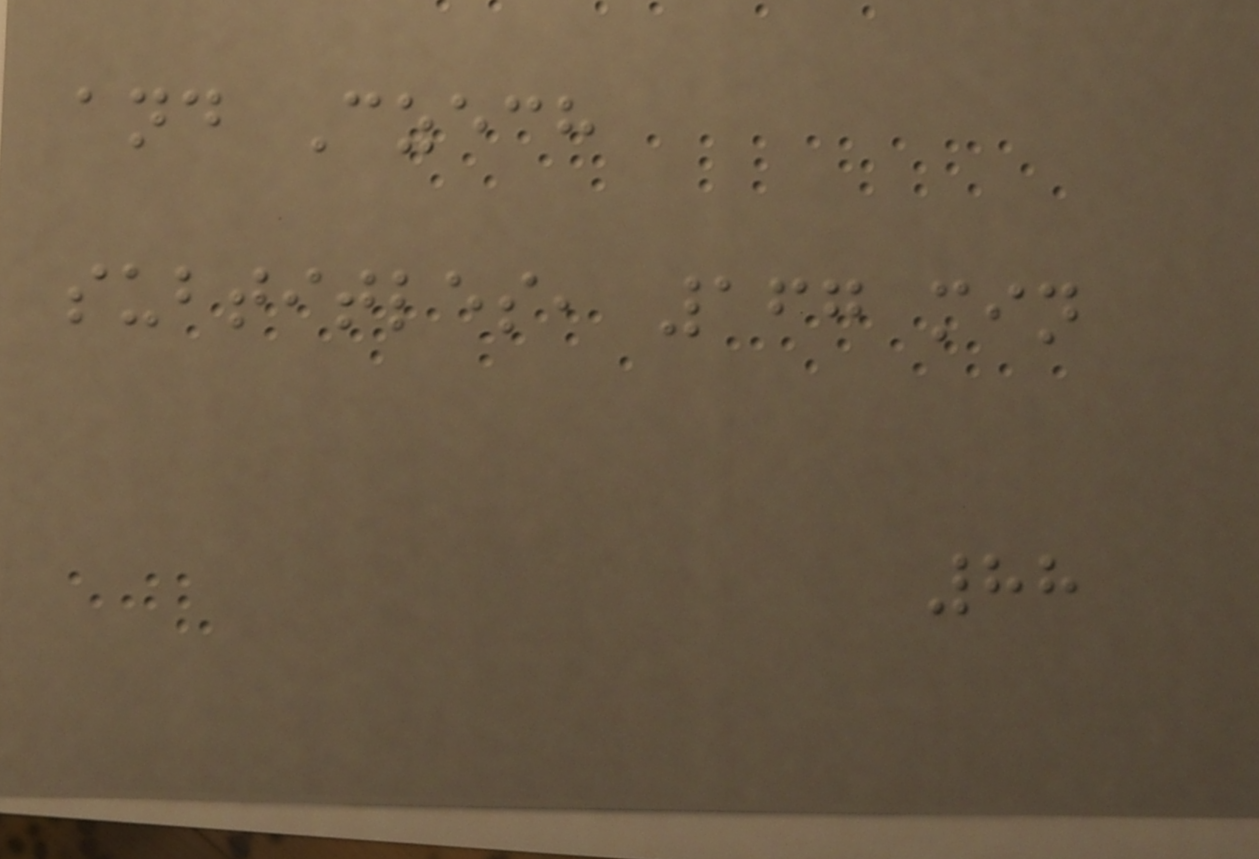and Czech
subtitles, 167 min
88
